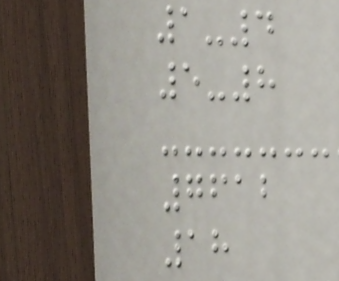1-4
5-8
7612
18
